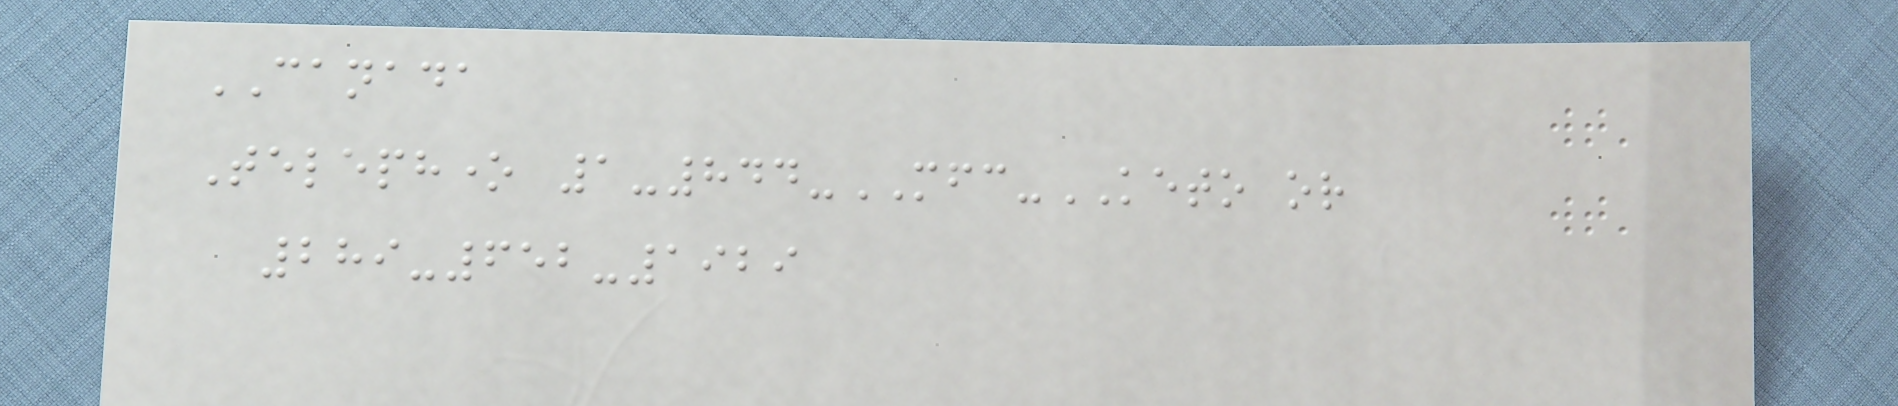CANADA
Telephone 1-844-MFC-KETO or
289-652-1929
